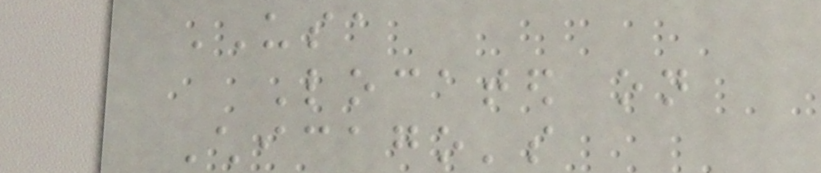USA
Located on
Chicago's
